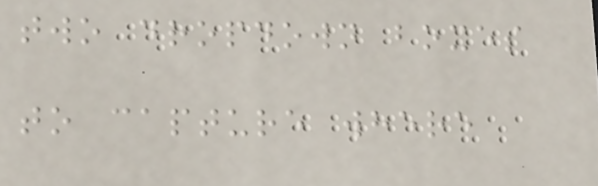two dropdown boxes
to capture where
